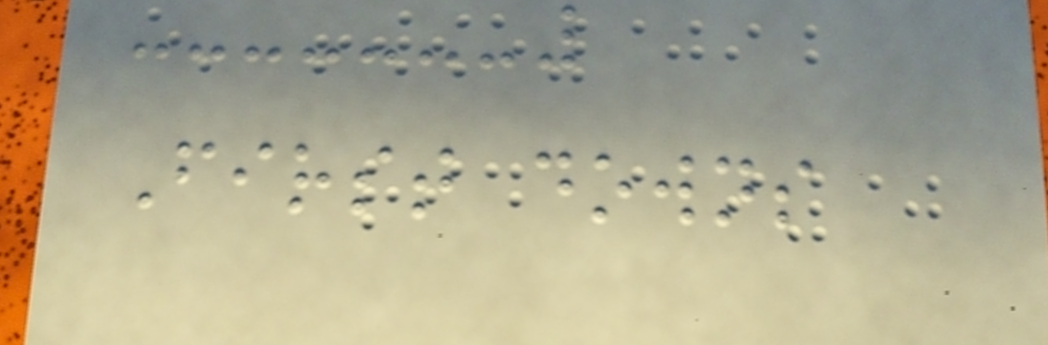First downs
